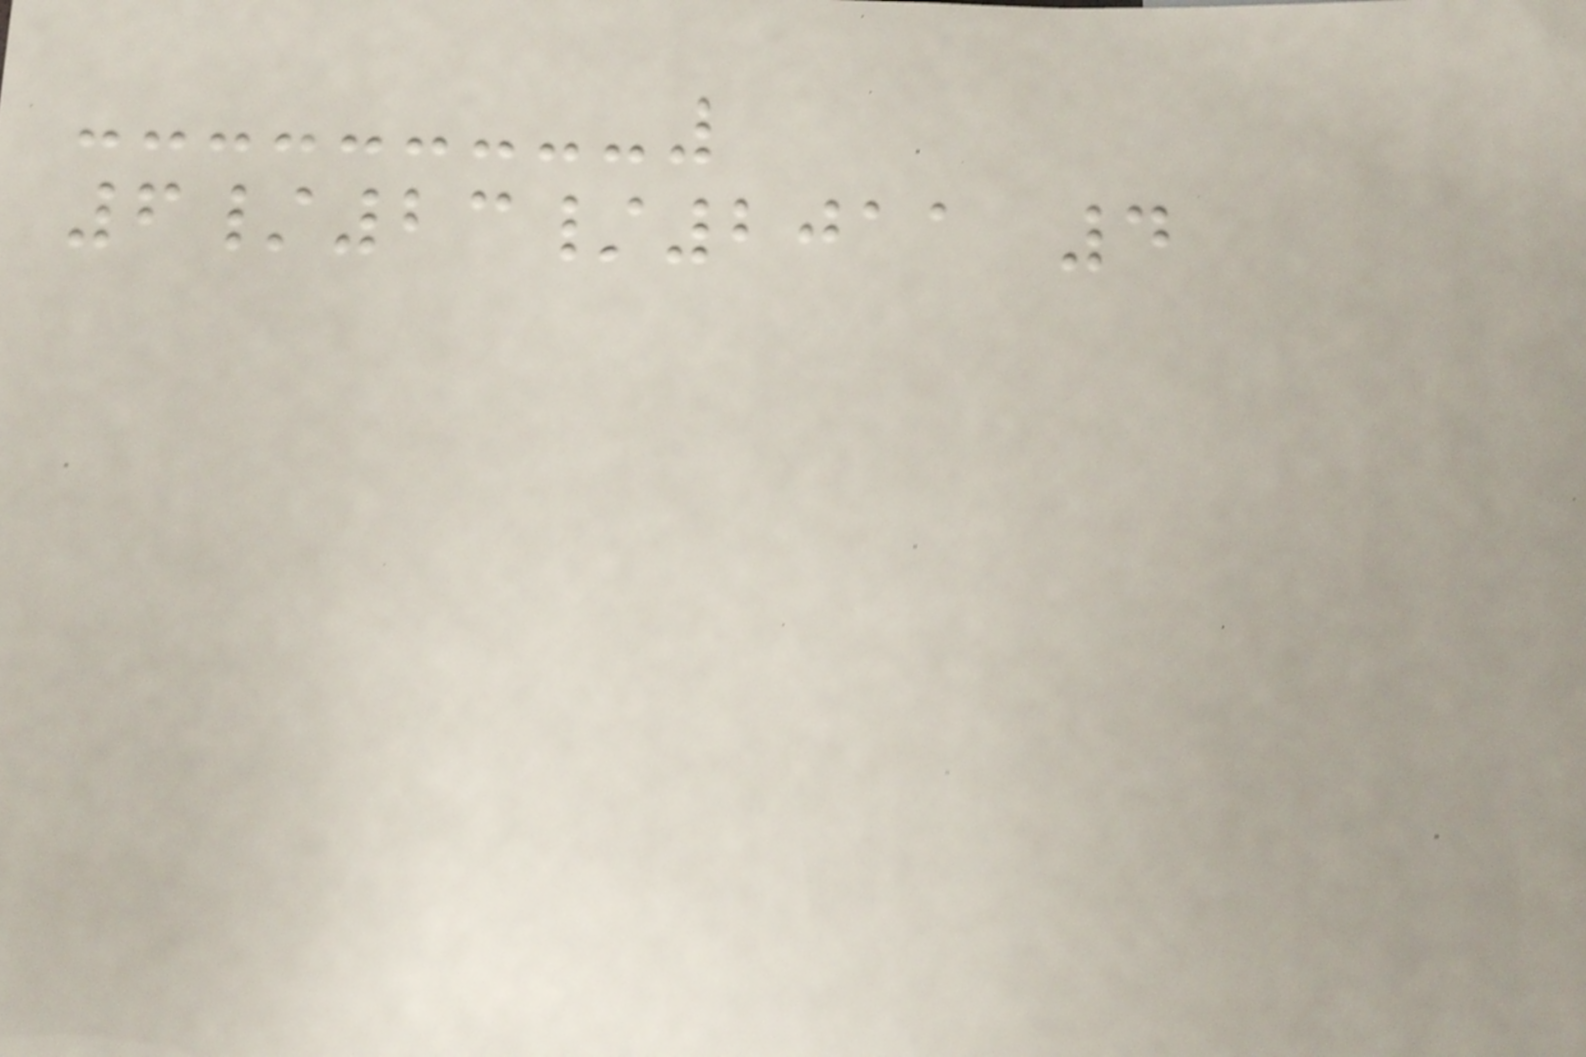6/23/2011 4
